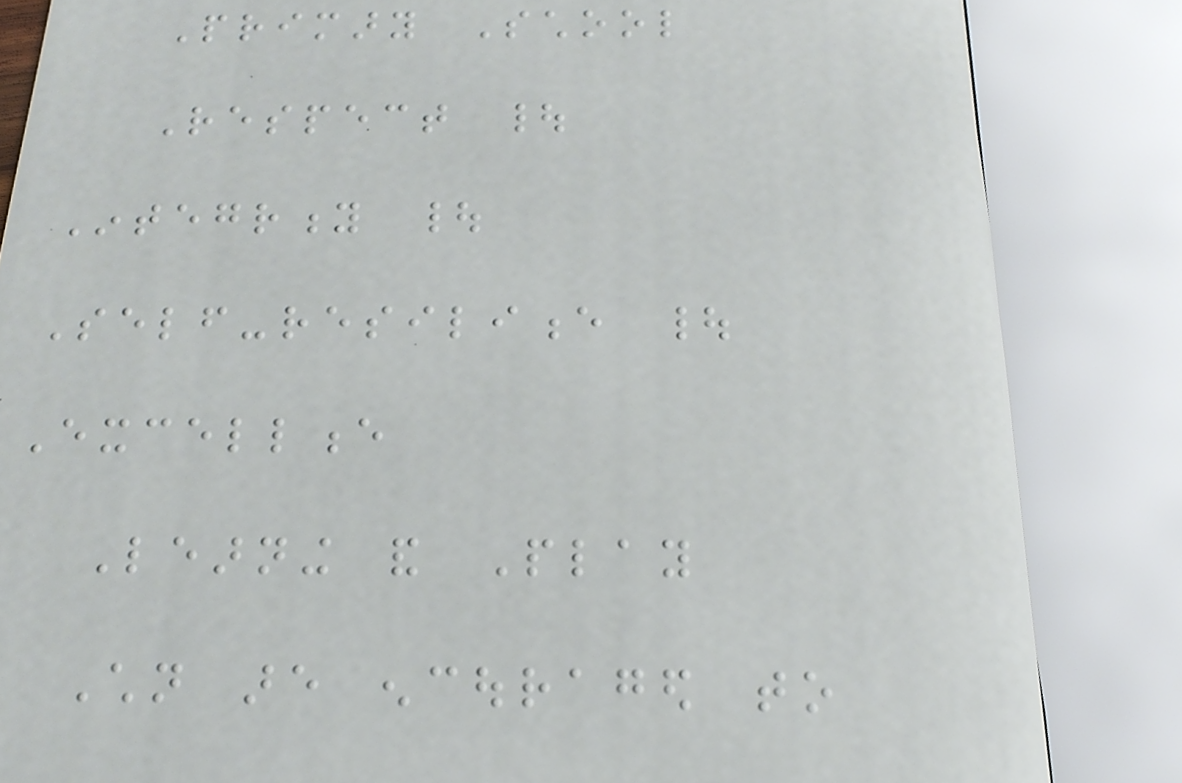Primary School
Respect |
Integrity |
Self-resilience |
Excellence
Learning and Play
Children are encouraged to
